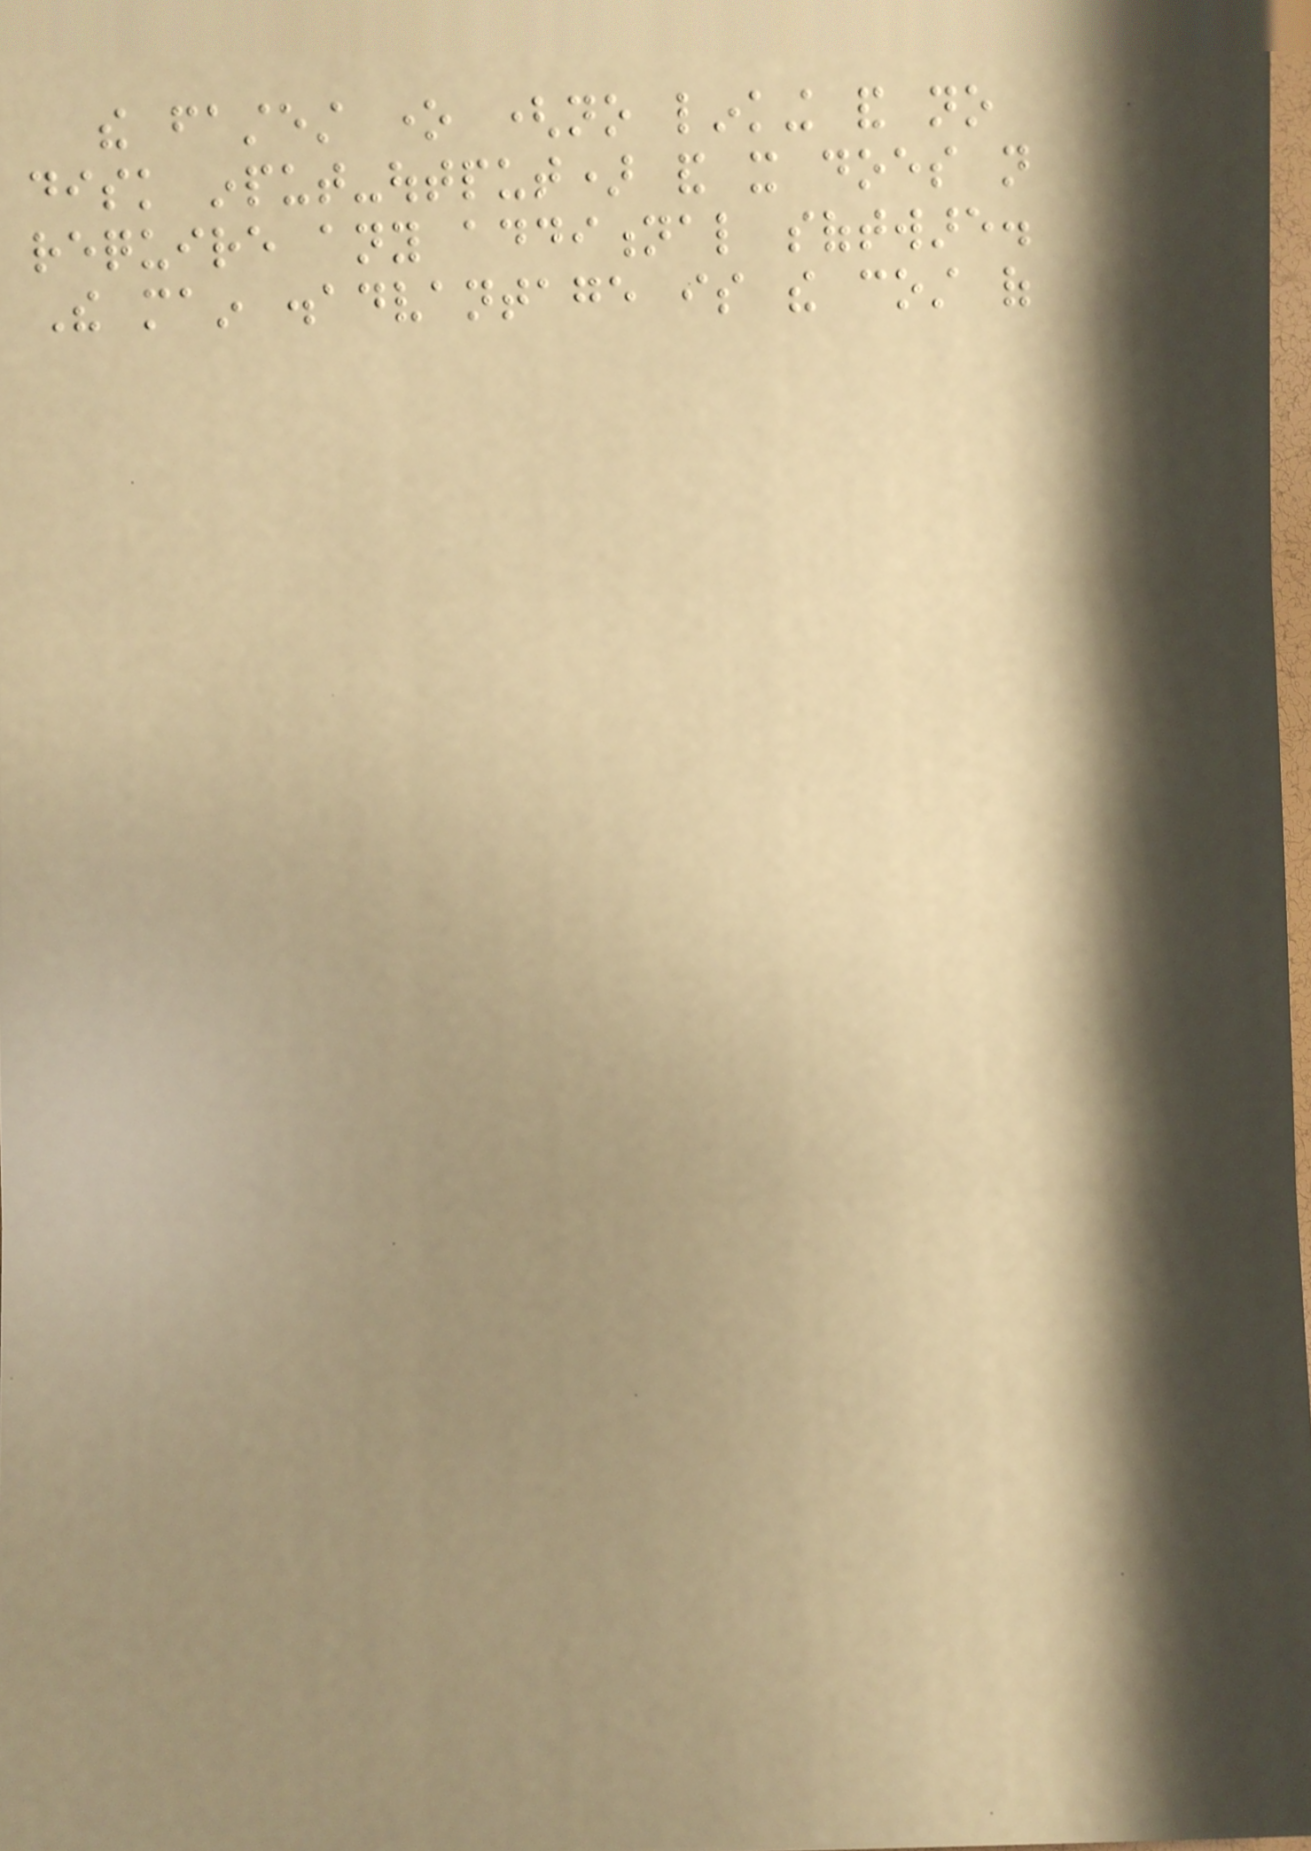the fastest one (no linking and no
disk input-output) and it does not
require any additional software.
The main disadvantage is the cost of
